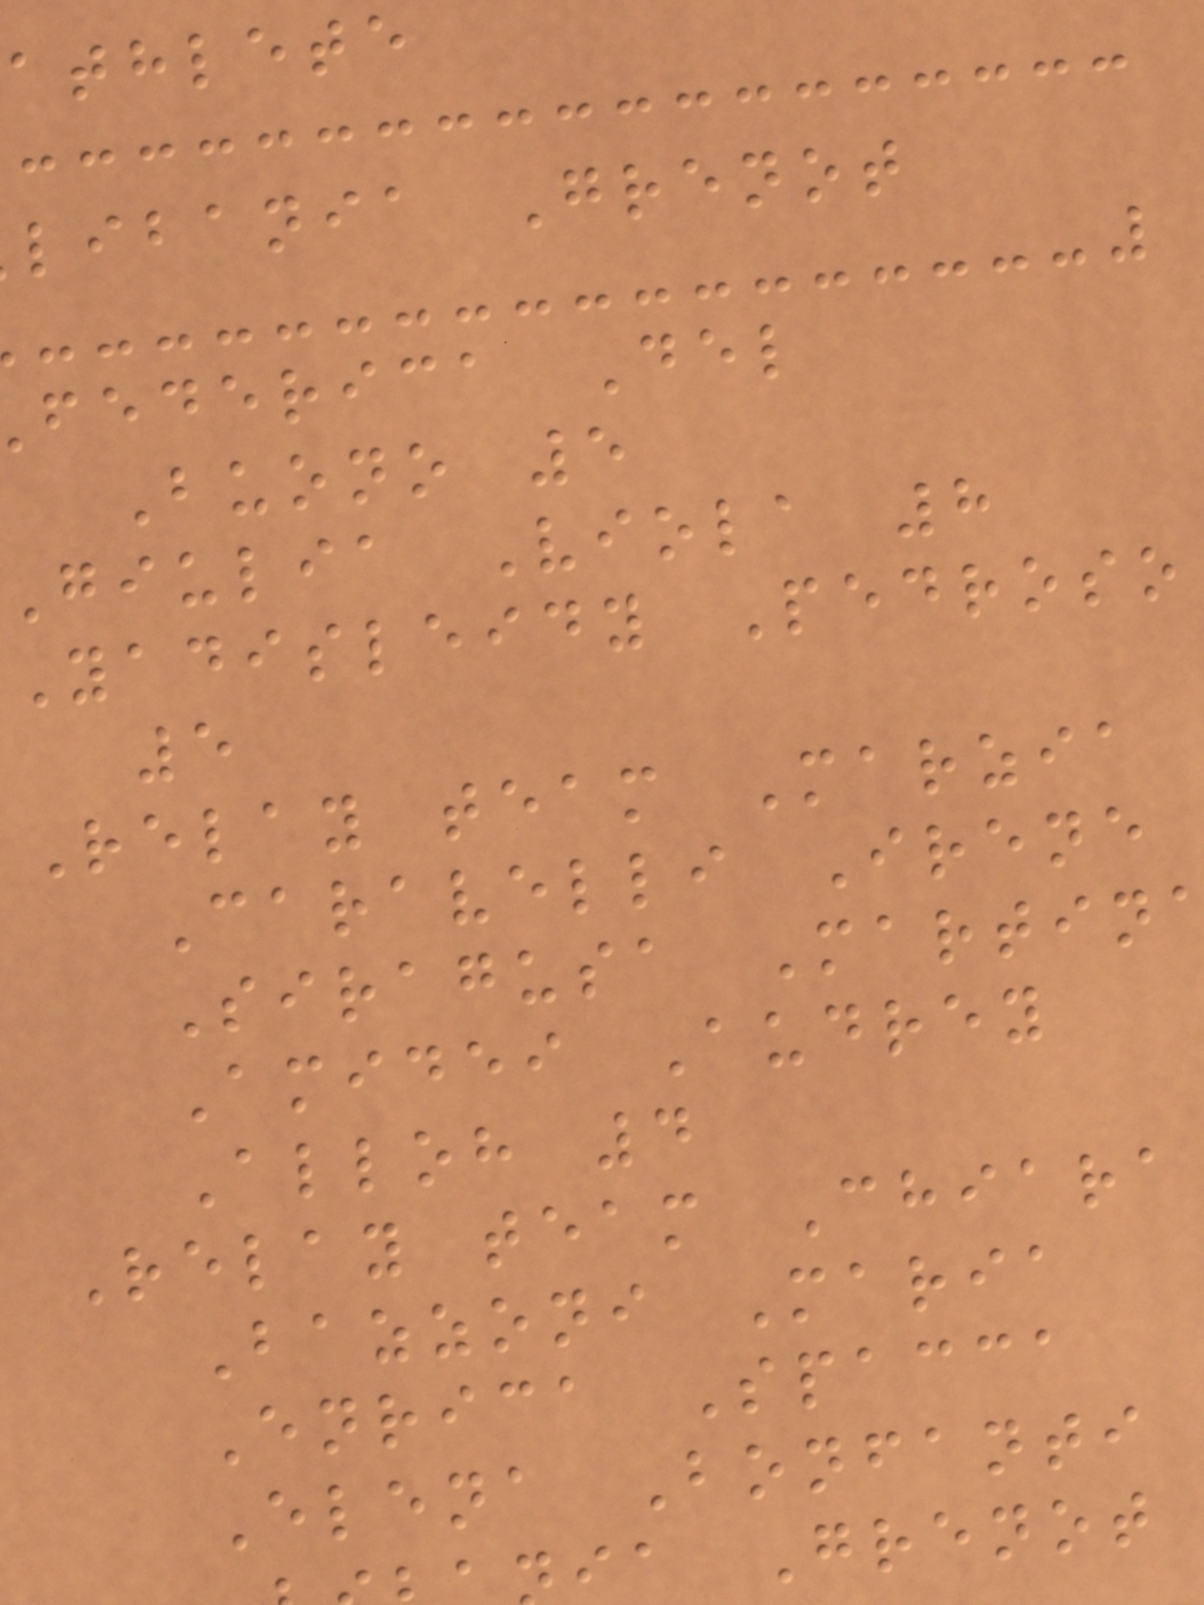athlete
libania Grenot
federica Del
Buono 5
giulia Viola 8
Yadisleidy Pedroso
5
Relay team Marzia
Caravelli Irene
Siragusa Martin
Amidei Audrey
Alloh 4
Relay team Chiara
Bazzoni Maria
Enrica Spacca
Elena Bonfanti
ia Grenot
